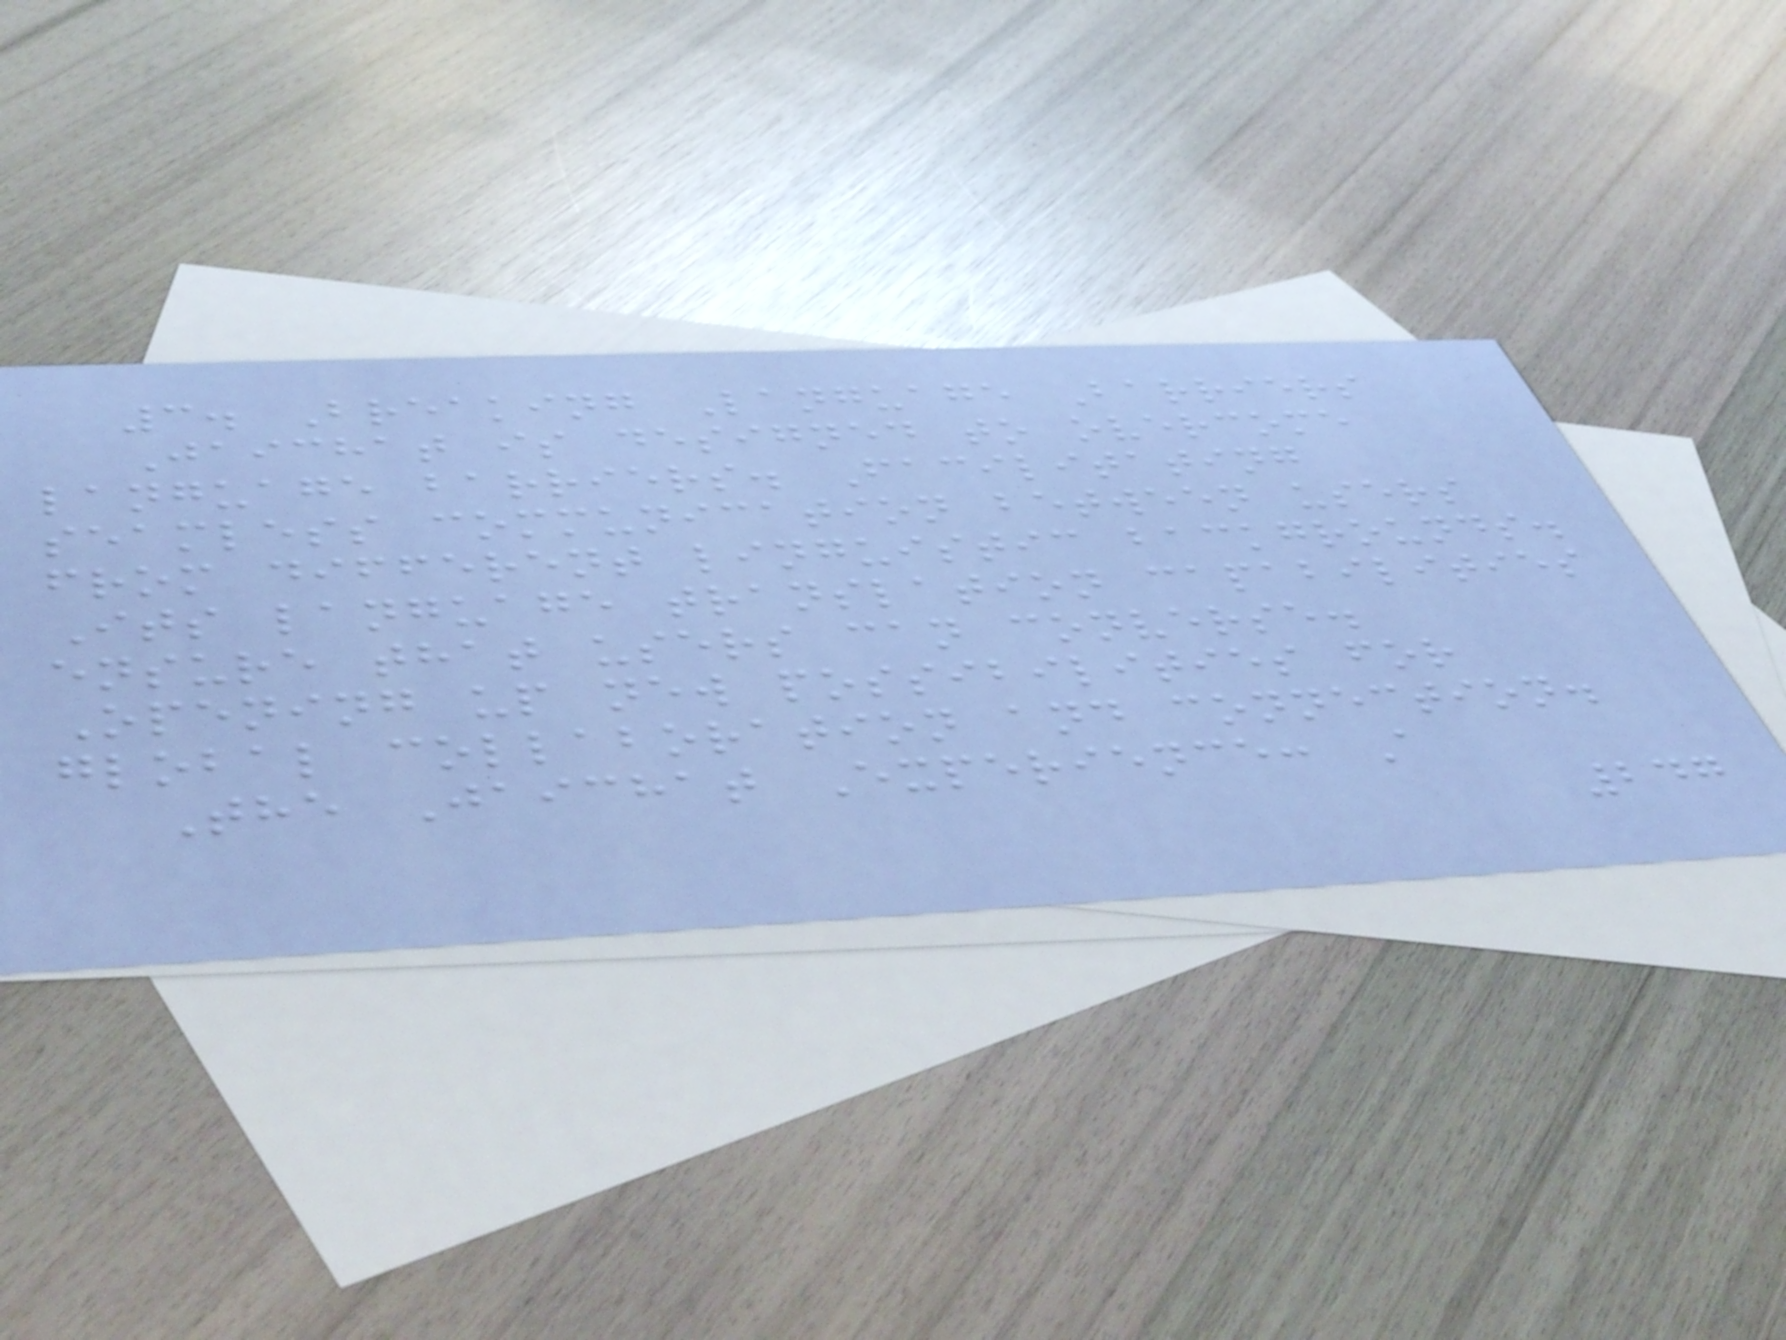3. Breaking Language Barriers
Jaichat is designed to overcome
language barriers. Facilitating
seamless communication between users
from different linguistic backgrounds.
Its language translation capabilities
ensure that users can converse.
Opening up new possibilities for
global collaboration and connection.
The Jaichat Experience: A
247
